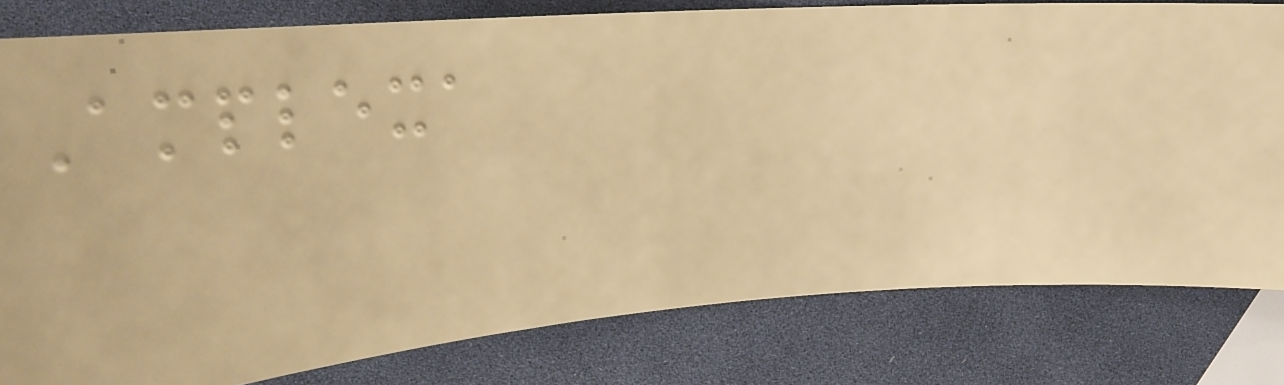Amplexa
